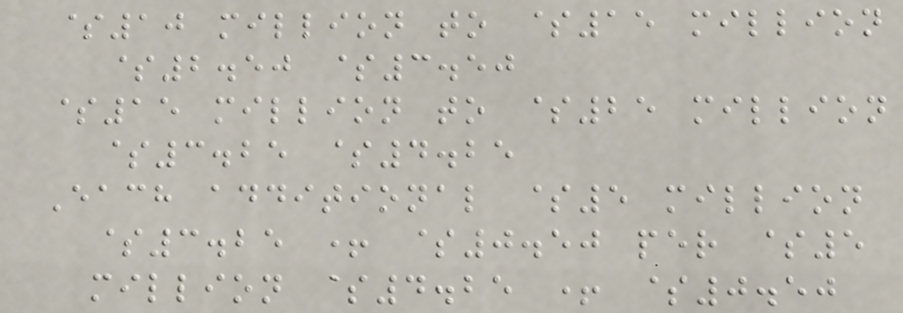$10 million to $15 million
$2.50 $3.50
$15 million to $25 million
$3.25 $4.25
Each additional $5 million
$3.25 + $0.50 per $5
million $4.25 + $0.50
